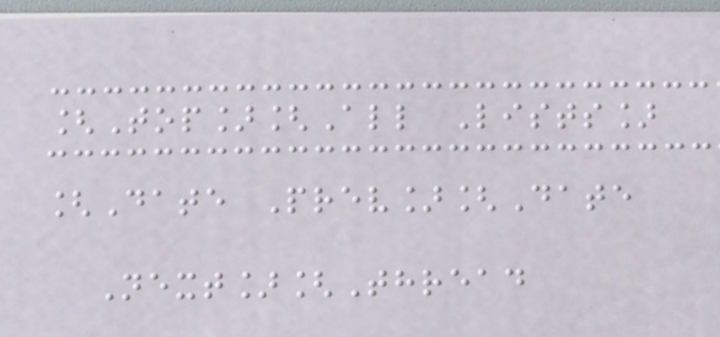[Top][All Lists]
[Date Prev][Date
Next][Thread
